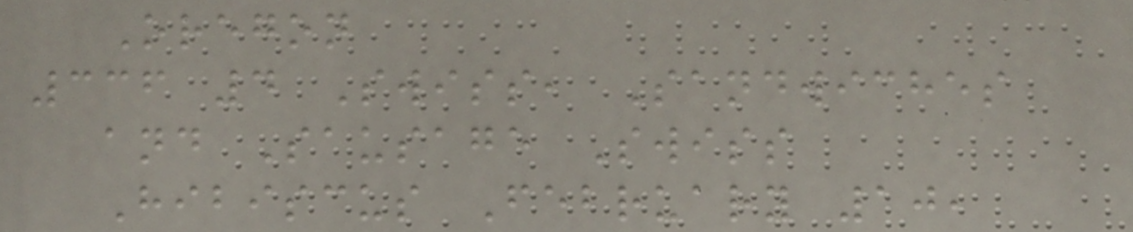Oregon
336 4 Swiss, Sandwiches
and Sausage Swiss
Hibiscus February 10,
